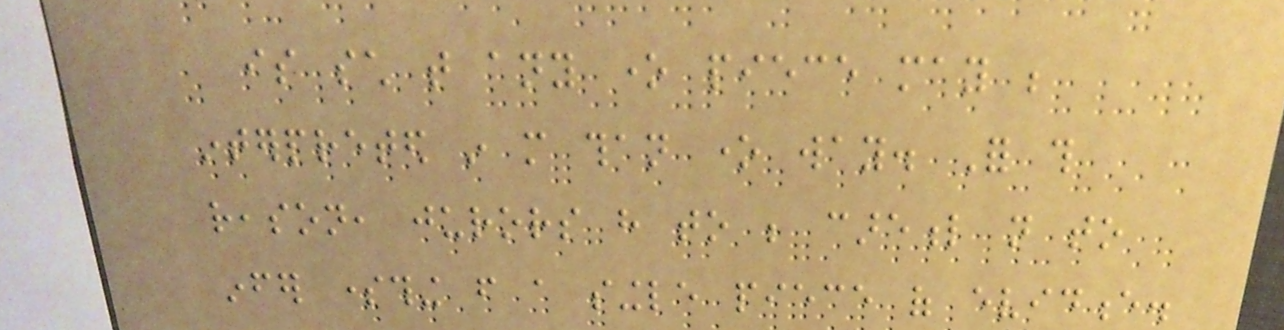is such that any one piece may be
interpreted in more than one way. For this
reason, jurors have to be careful not to
infer something from a single piece of evidence.
